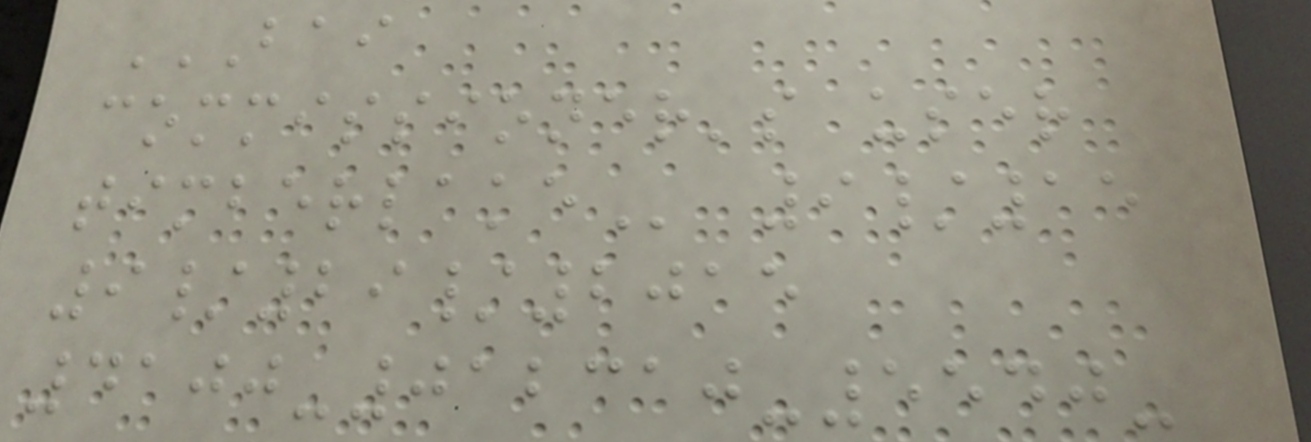BAI
COMMISSIONER'S USER
TIMBERLAKE 9/15
9/29/2015
4100-012310-5540-
